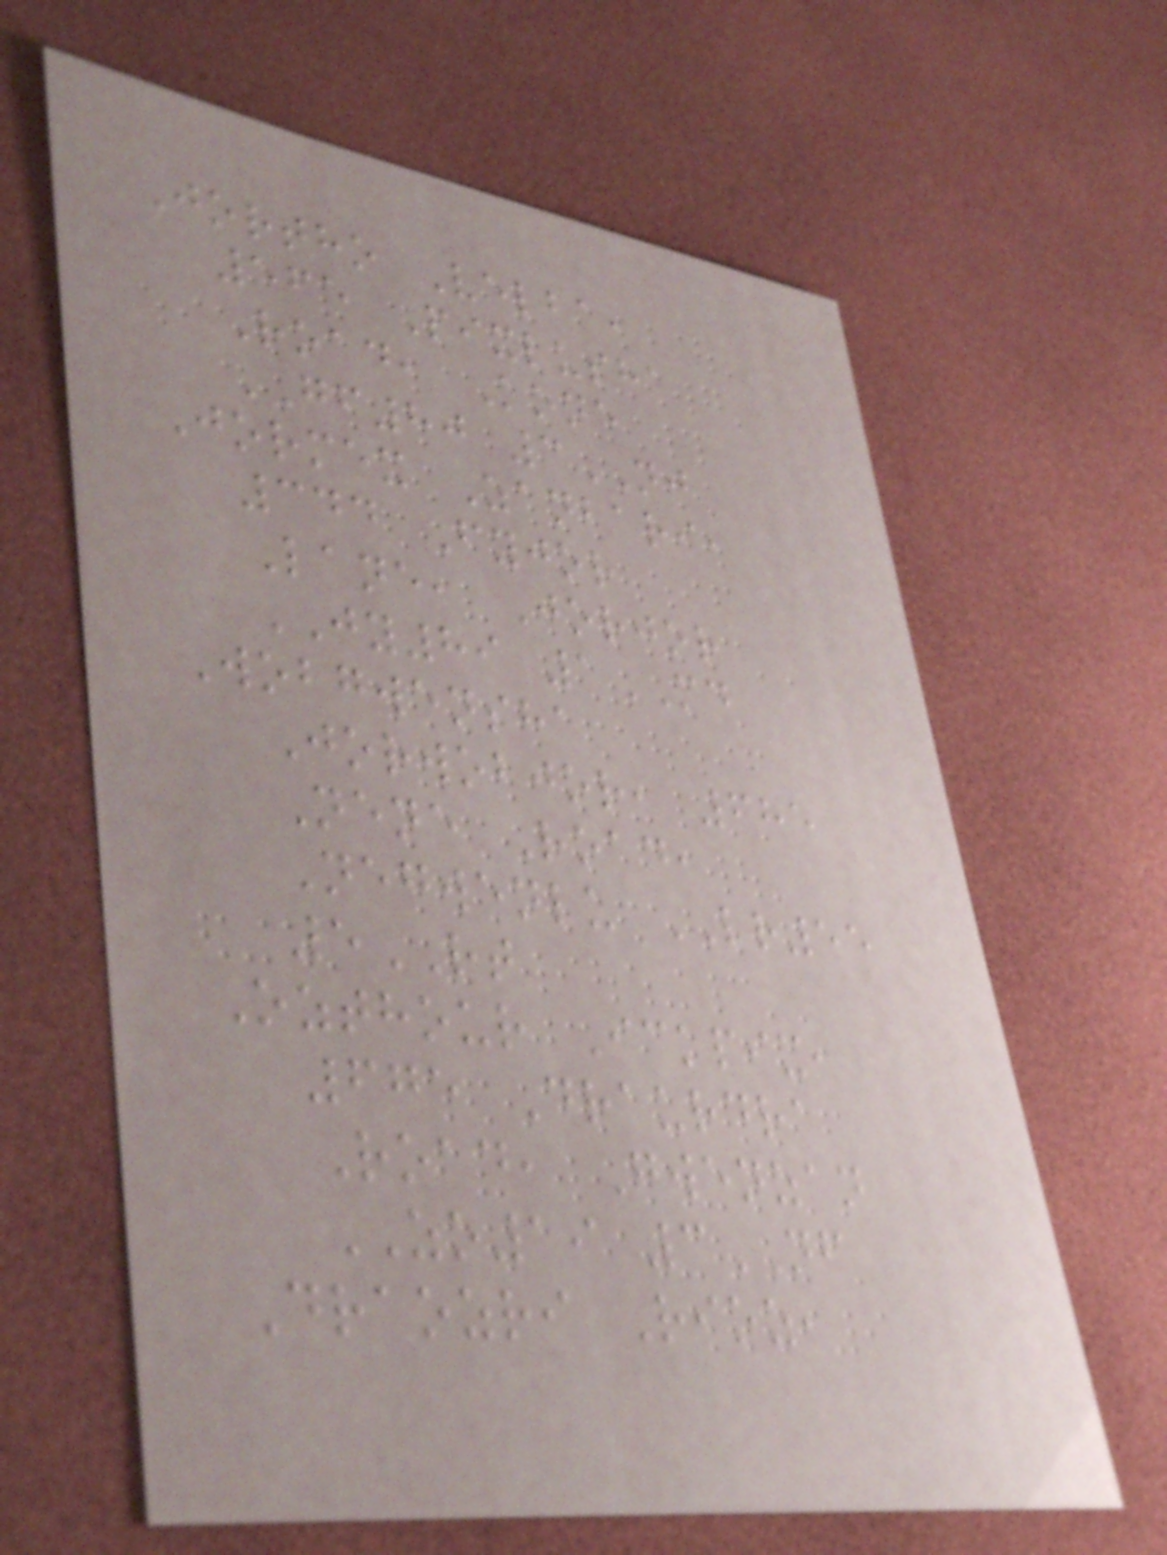Jortho Velba,
565 Pixlusha
Road, Kone
GF80 3NJ
Jormex Zanbari,
344 Fyjor
Lane, Jorjor
JY89 1MD
Wobgwensha
Jorwobjor, 685
Nene Road,
Negwenlu LR55
5RT
Ozthour Ickpix,
675 Draurdra
Road, Gwenzan
ZO19 3NF
Draozri Rioz,
